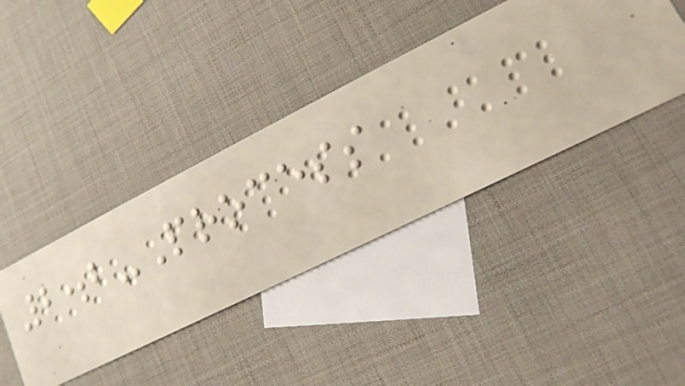2.2-Process
